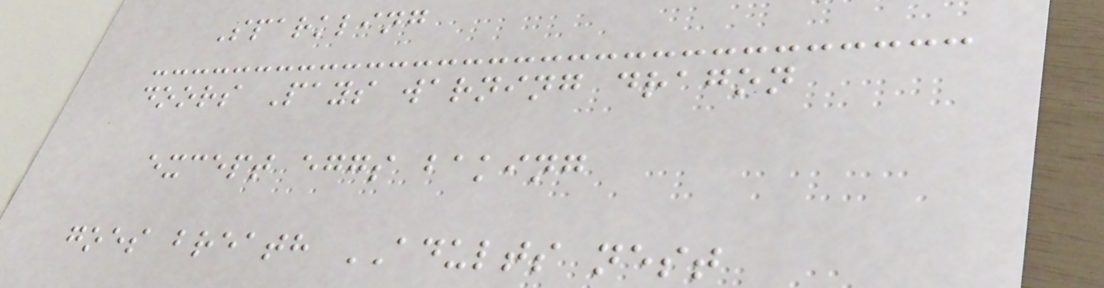Sparkling
doors Pays warning dragon
except eggs baking
goes breath ADULTS nest
